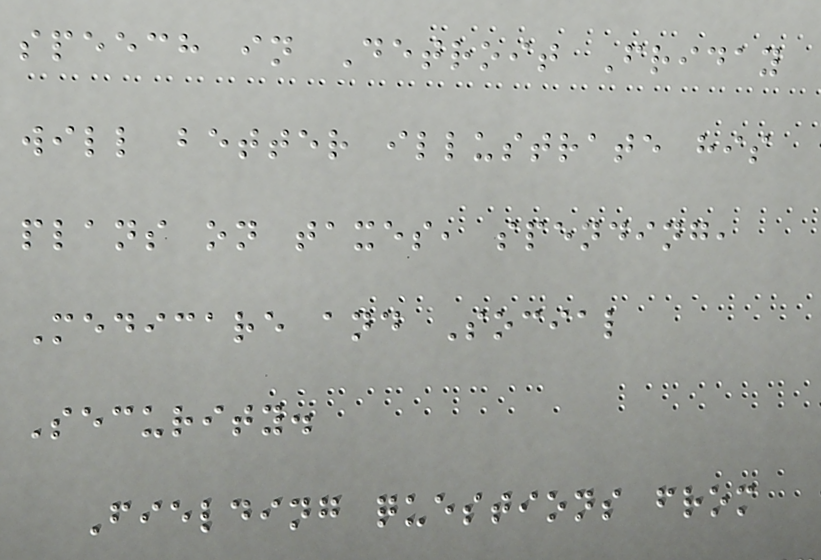speech in Detroit Friday
will better illustrate his
plans on taxes, spending,
Medicare and Social
Security.
Fielding questions from
